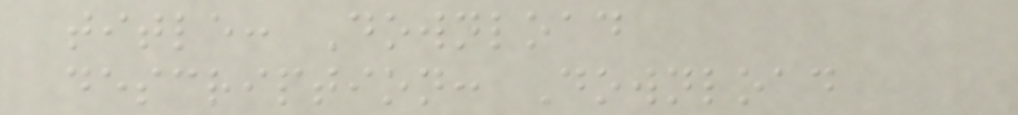title: Download
description: Download
